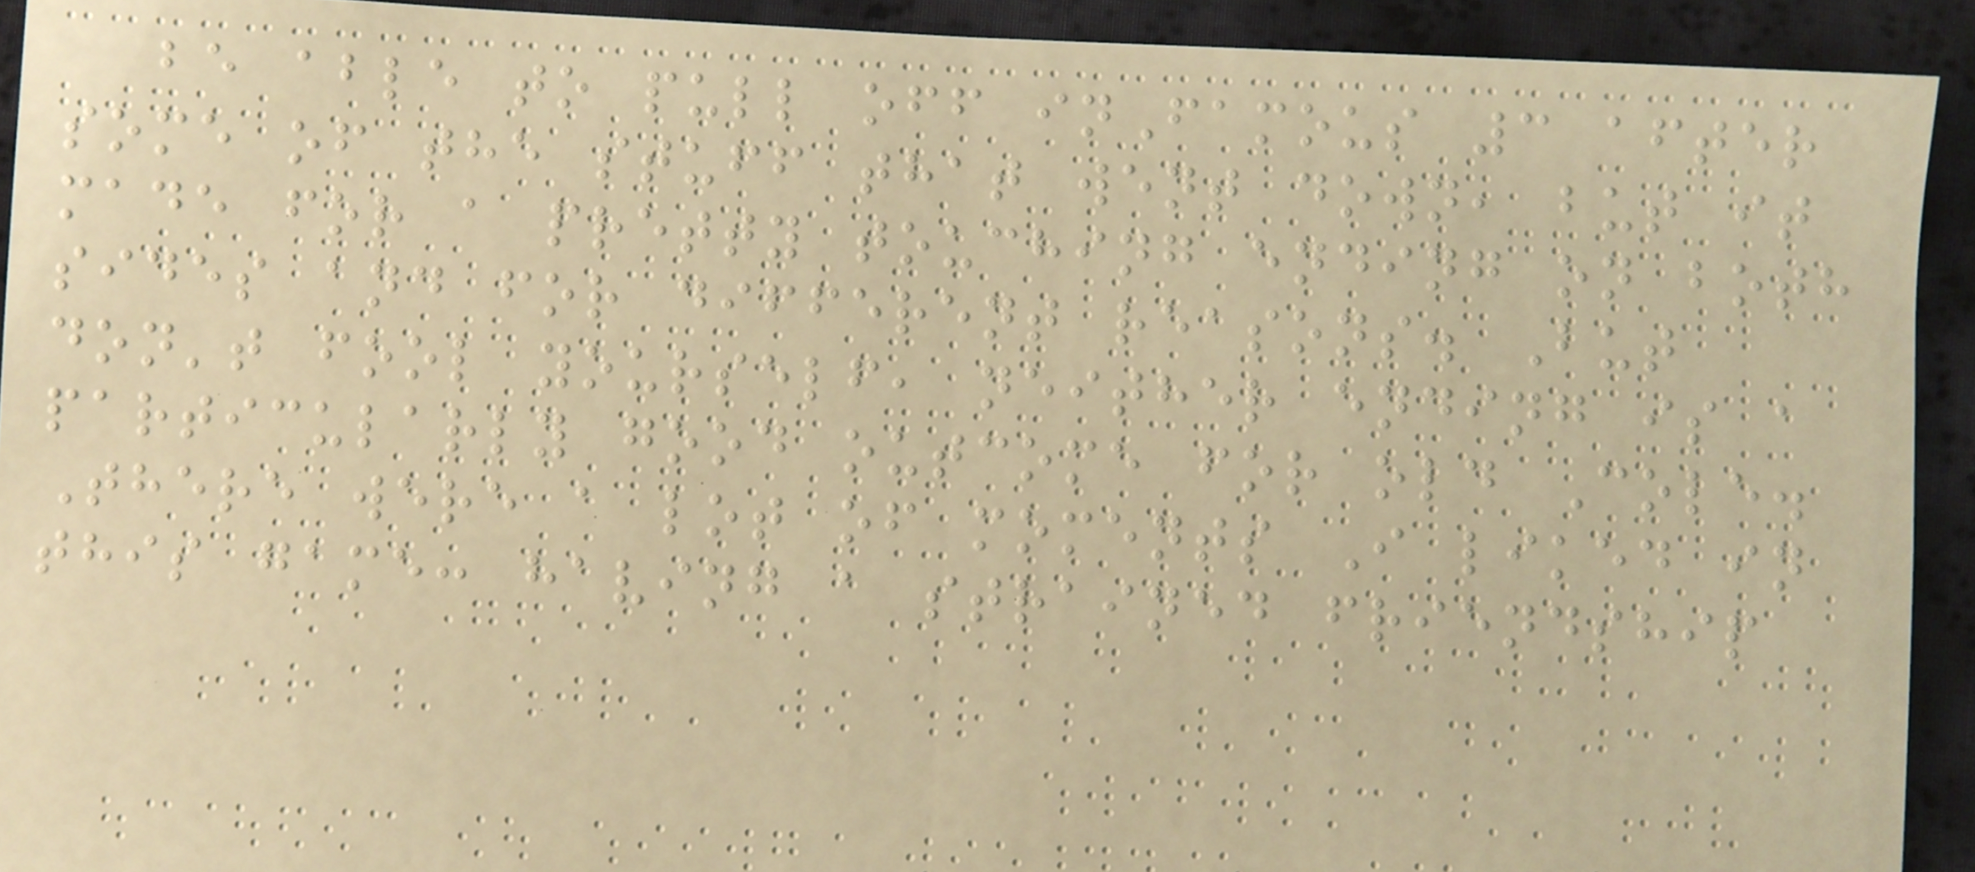be able to pull off inFamous 3 after
some of the stuff that went down, but it
made for a pretty touching ending on both
sides and for different reasons. But
don't fool yourself, neither ending is a
particularly good outcome for old Cole.
There were a lot of moments I liked in
this game: having a strained friendship
